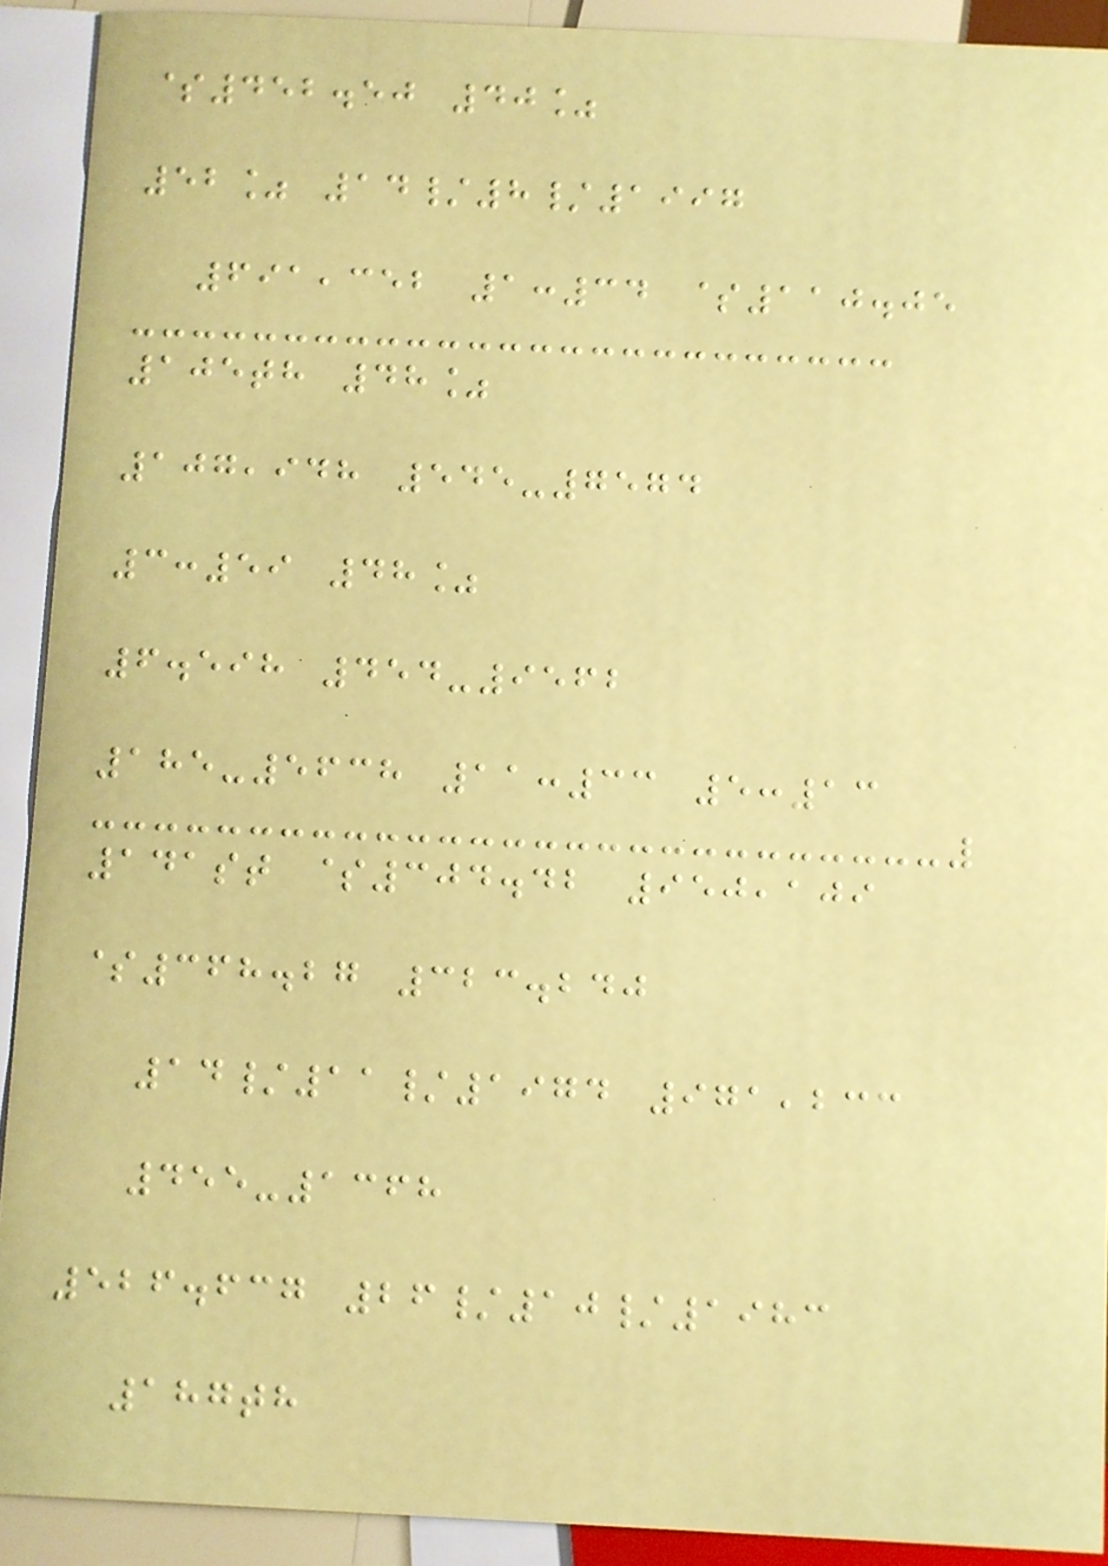$452.50 40%
52% 14/8/1997
691,352 1:34 $110.05
105th 48%
107,948 545-7574
3:59 48%
6.598 454-9562
185-5638 11:33 5:13
141st $304.42 950,109
$368.27 323.240
14/11/1974 971,233
455-1368
526.637 26/10/1983
187th
